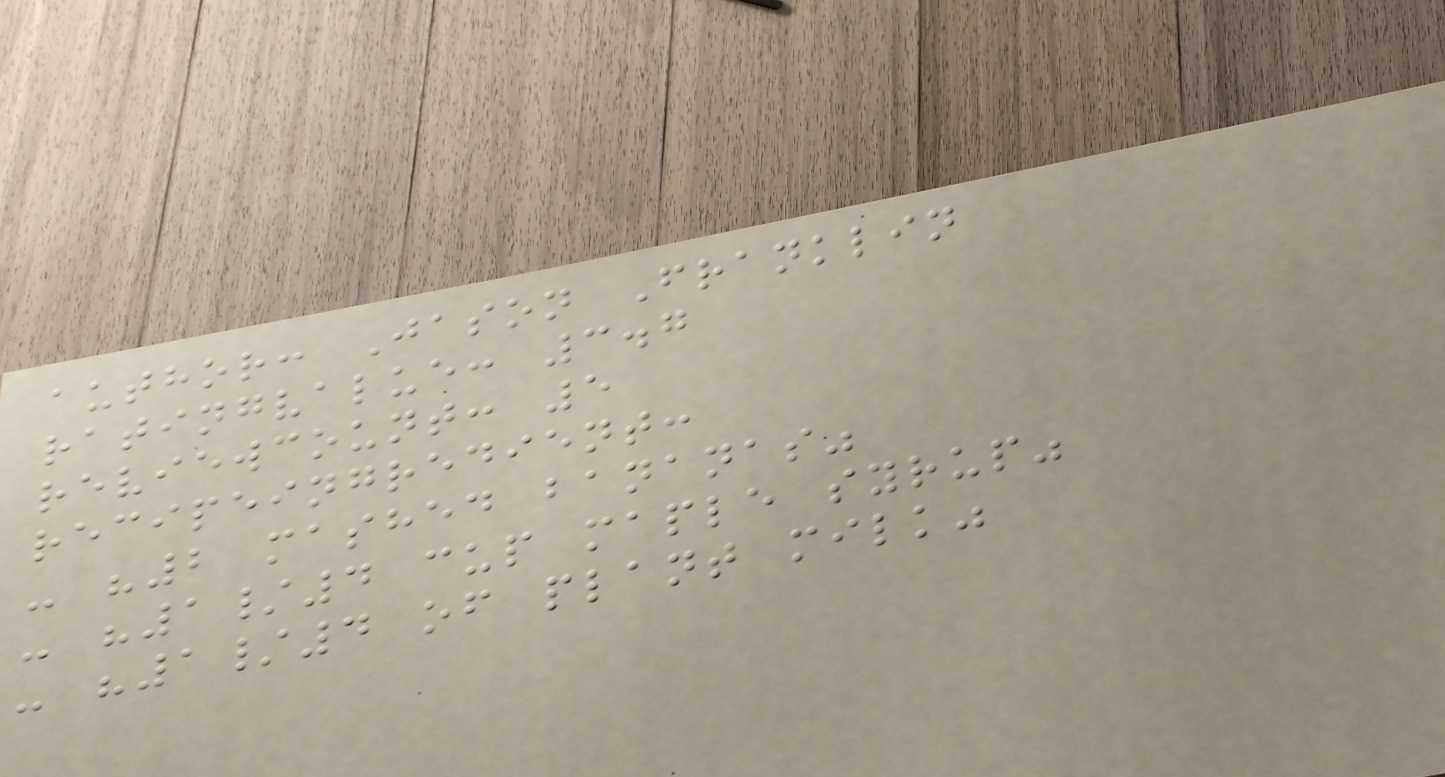author: Jason Franklin
ratingvalue: 3.7
reviewcount: 5
recipeingredient:
- "2 mashed bananas"
- "1/4 cup maple syrup"
- "1/4 of plant milk"
